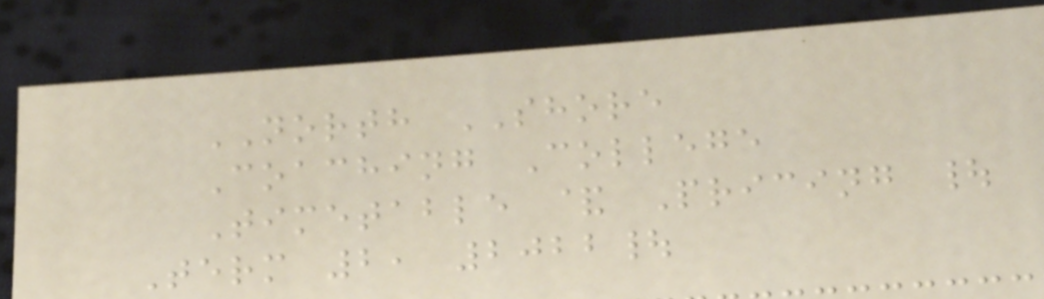NORTH SHORE
Coaching College
Timetable & Pricing |
Term 2, 2022|
